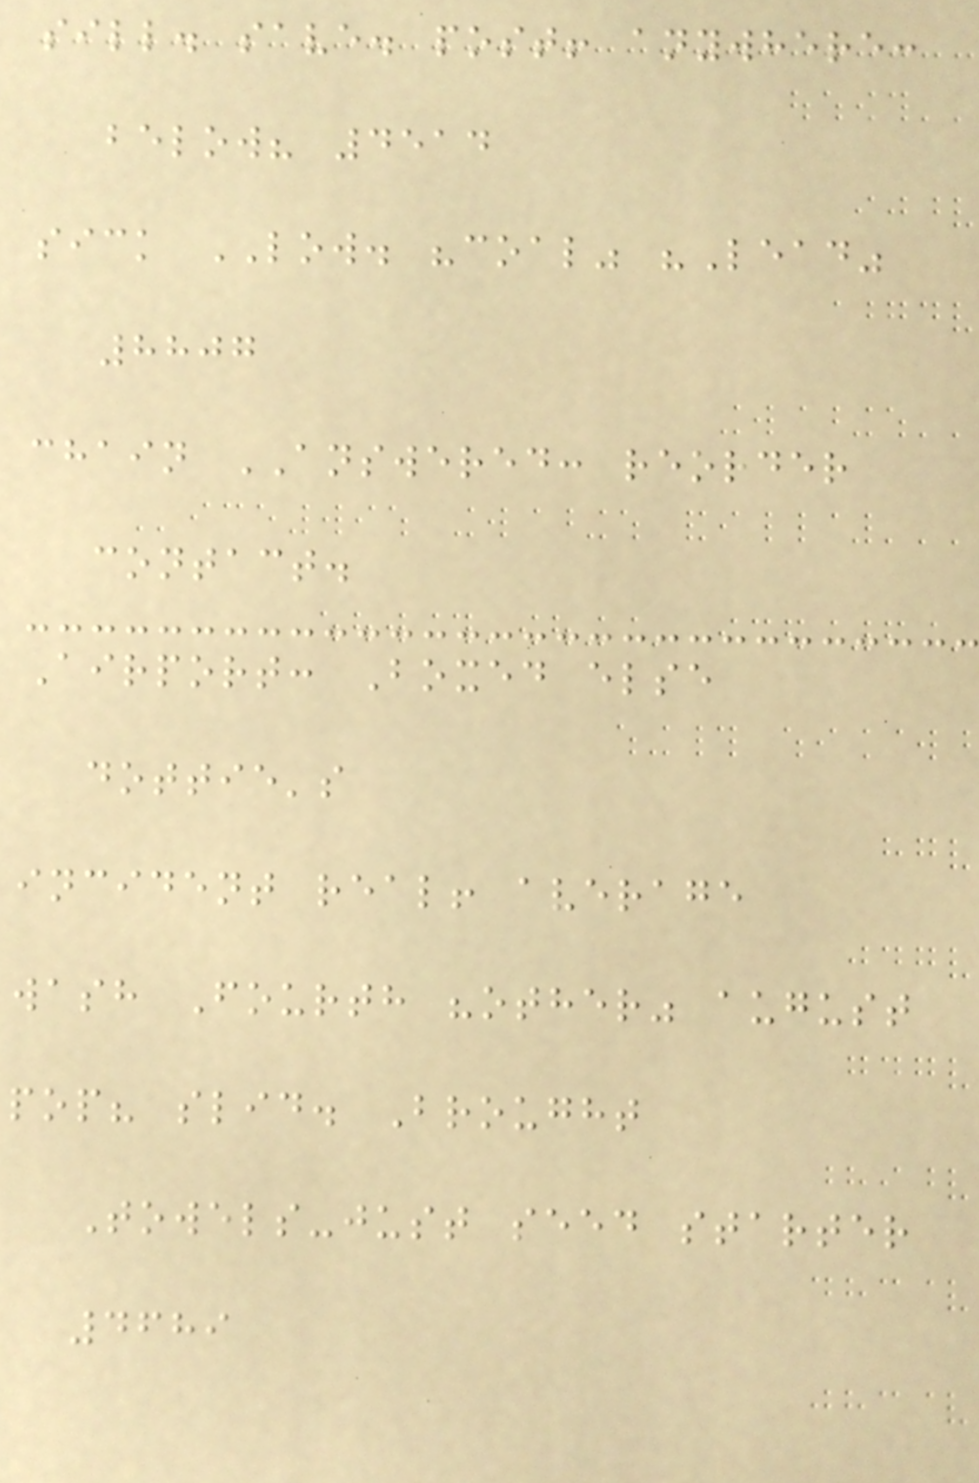sill. save. post! anywhere:
below? 4514
sick LOW. "coal" "Lead"
8807
chain ANSWERED: reorder
contact.
Airport: Boxed else
dottie's
incident real! average
wash Fourth "other" august
pop? slid. Brought
Towels-just seed starter
4689
